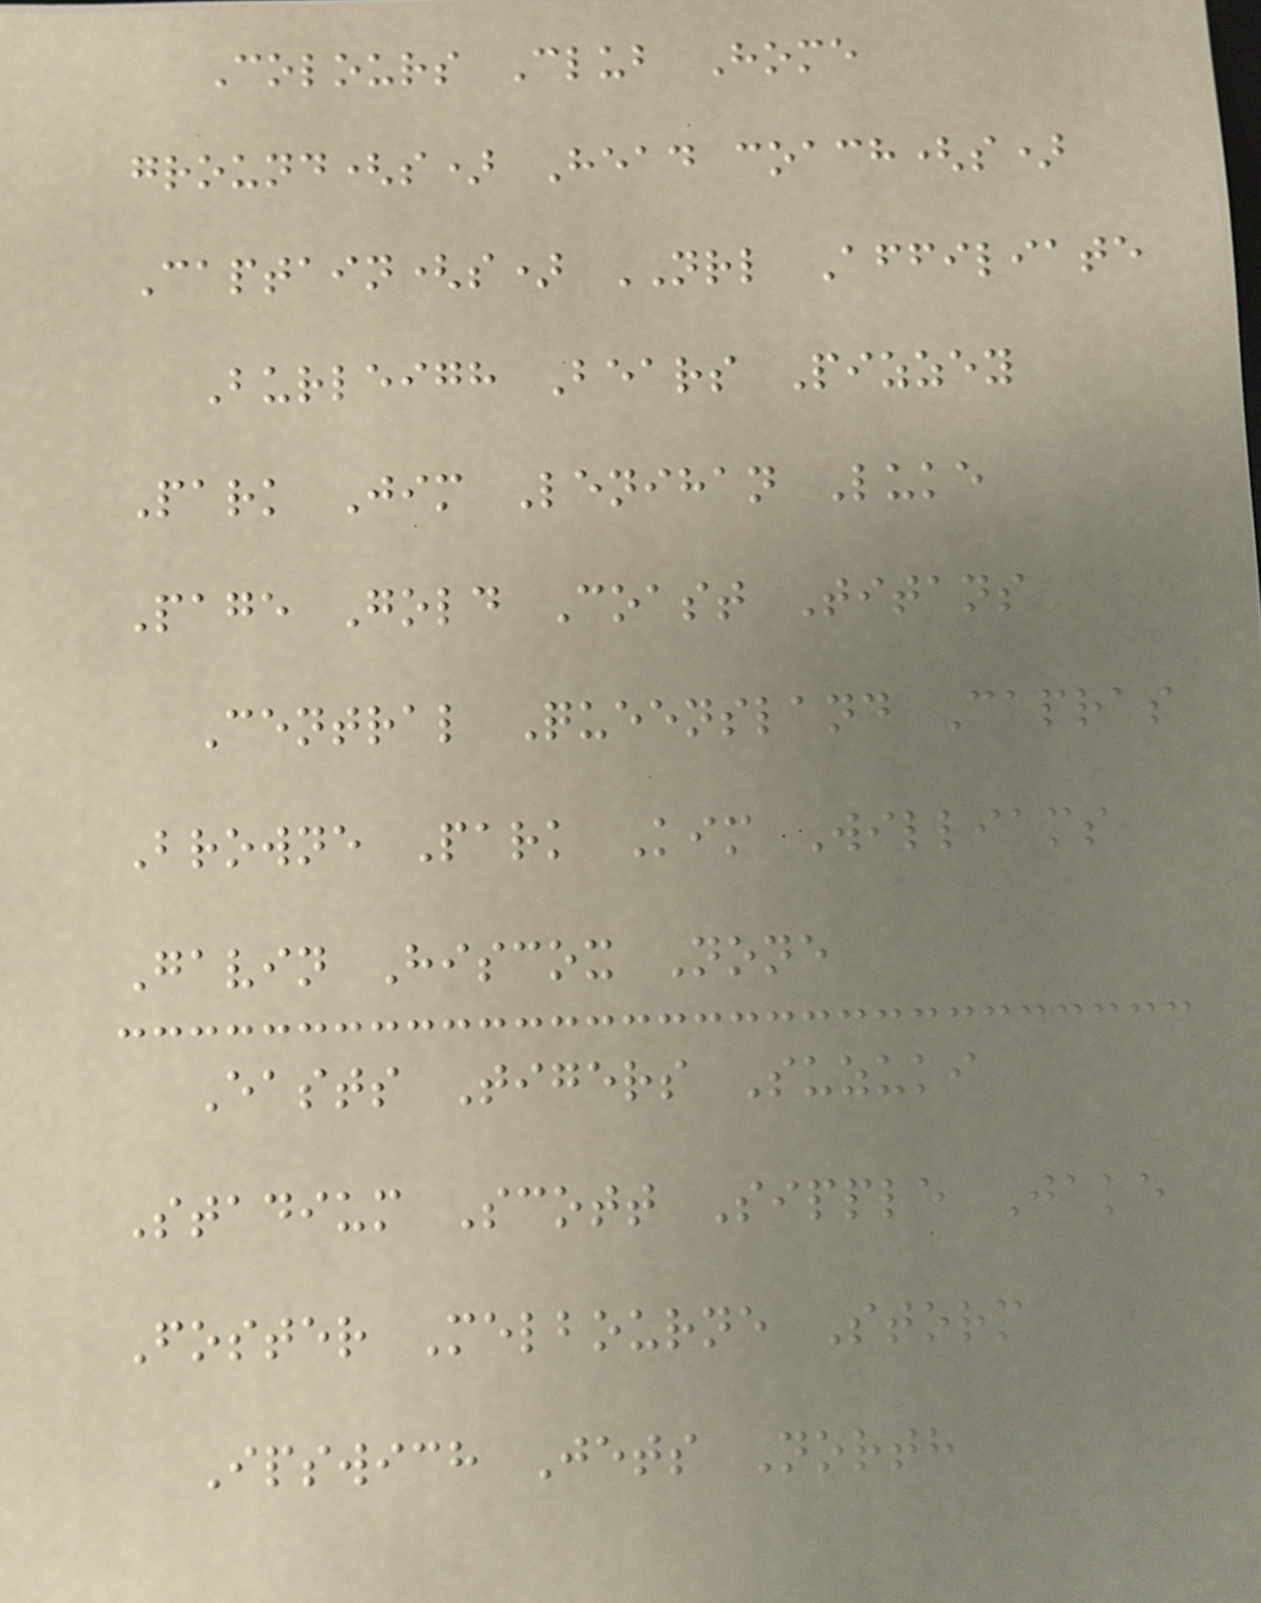Colours Club Home
ground(s) Head coach(s)
Captain(s) NRL Affiliate
Burleigh Bears Pizzey
Park Jim Lenihan Luke
Page Gold Coast Titans
Central Queensland Capras
Browne Park Kim Williams
Gavin Hiscox None
Easts Tigers Suzuki
Stadium Scott Sipple Jake
Foster Melbourne Storm
Ipswich Jets North
